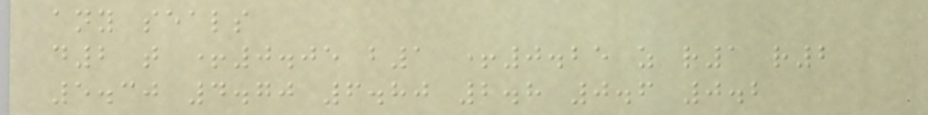any seals
d2 t +0.05 b1 +0.25 z r1 r2
5.30 4.70 6.80 2.8 0.6 0.2
